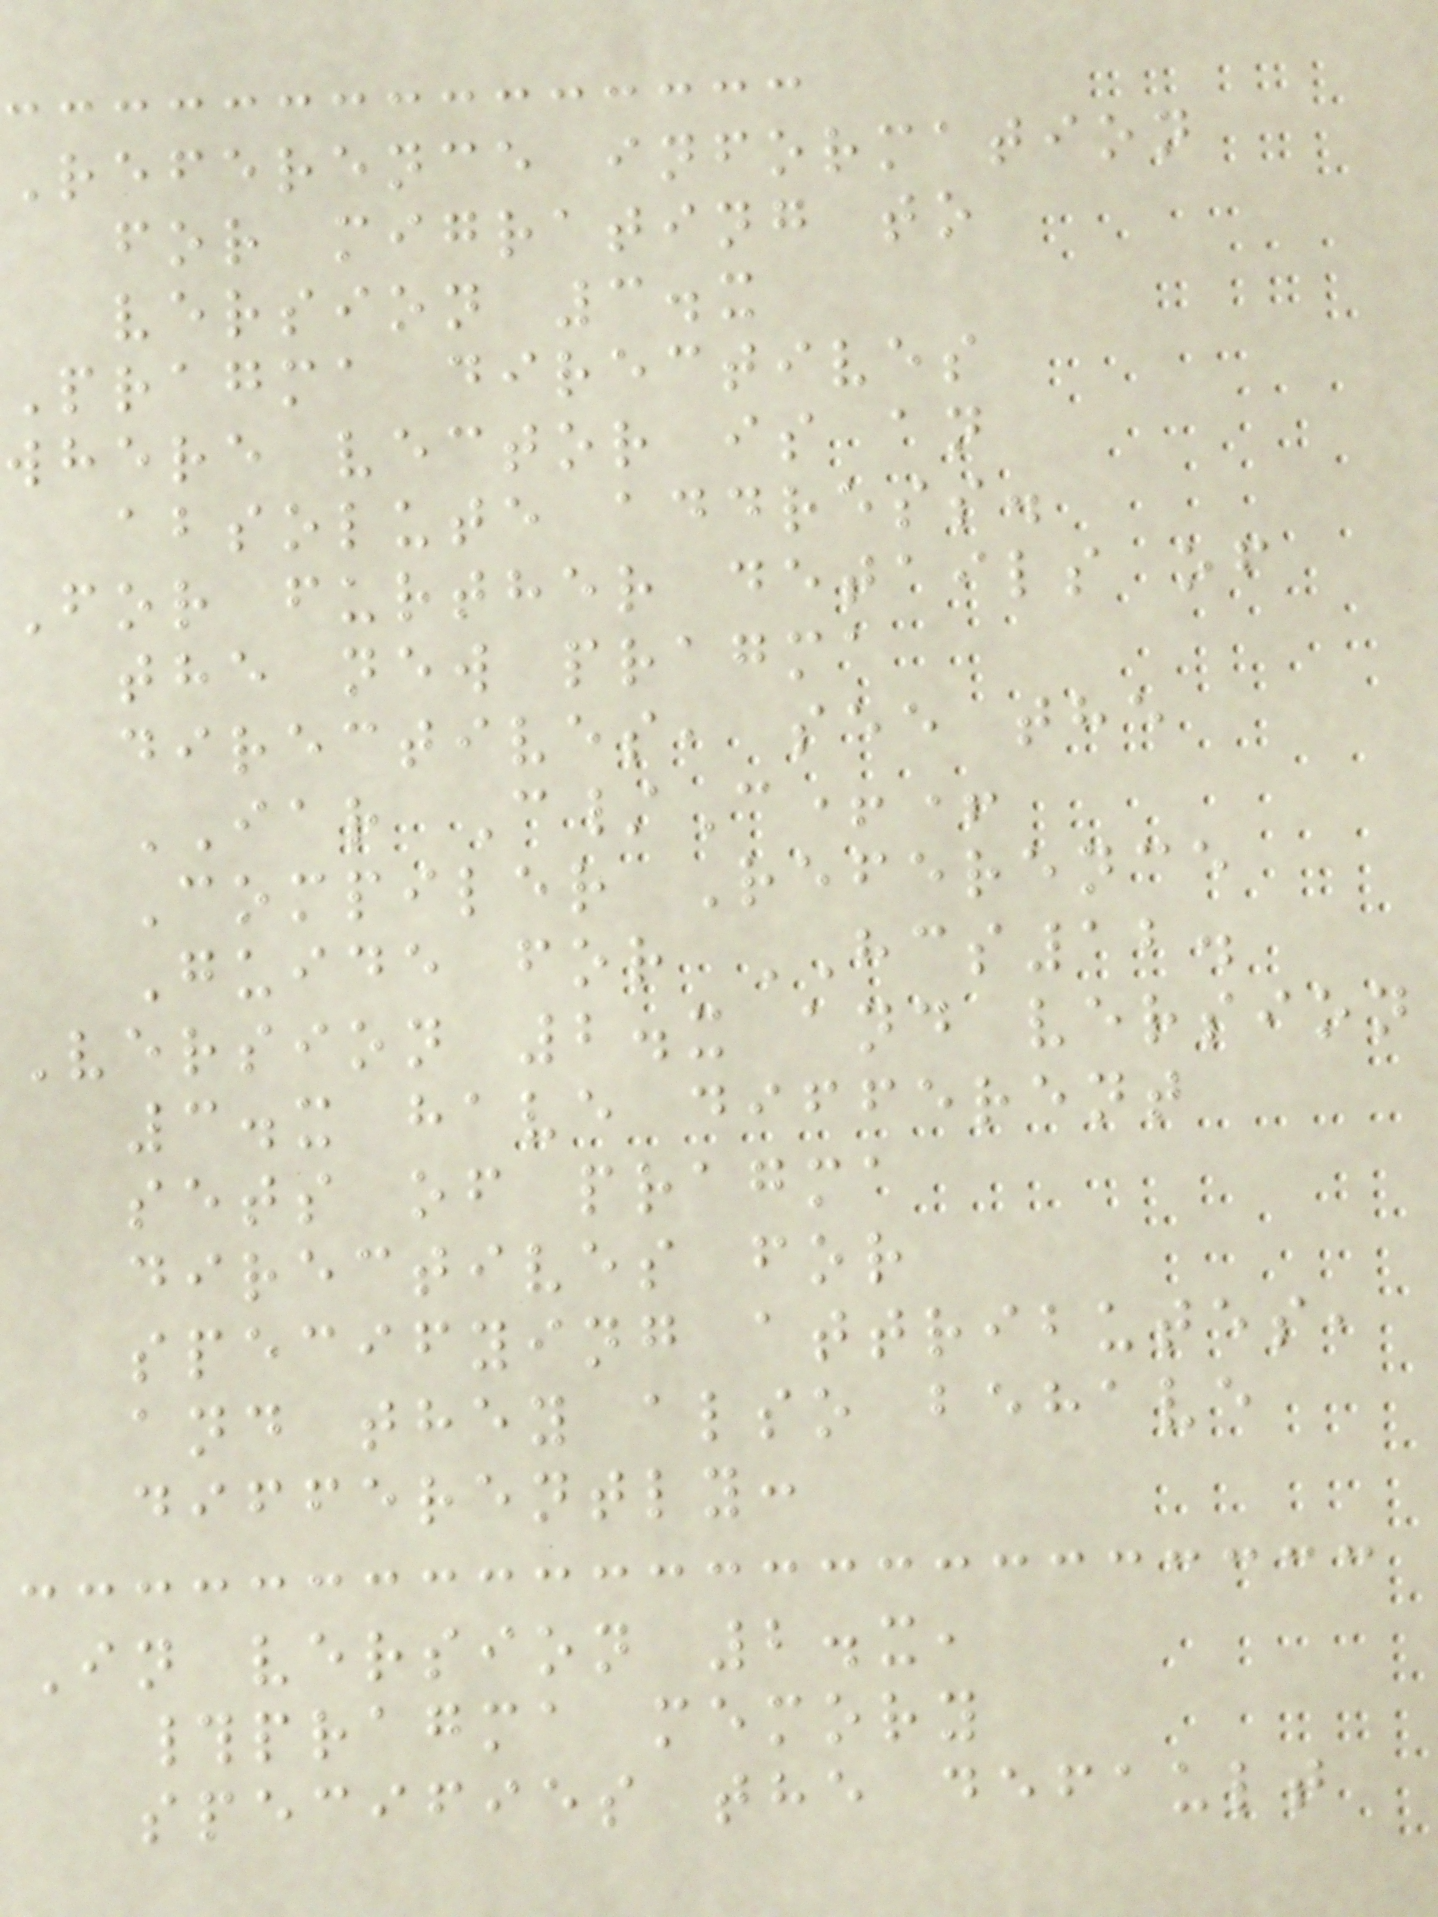Reference information
for migrating to
version 3.x
Pragma directives
where vector is an
absolute address.
For further details of
the new pragma
directives, see the
IAR C/C++
Compiler Reference
Guide for HCS12.
Version 2.x and version
3.x have different
sets of pragma
directives for
specifying attributes,
and they also behave
differently:
In version 2.x,
#pragma memory
specifies the default
